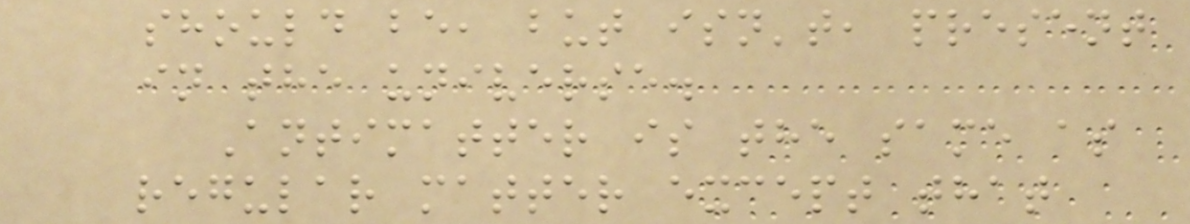should be, but isn't, present
in the universe.
Antimatter is the same as
regular matter except that
